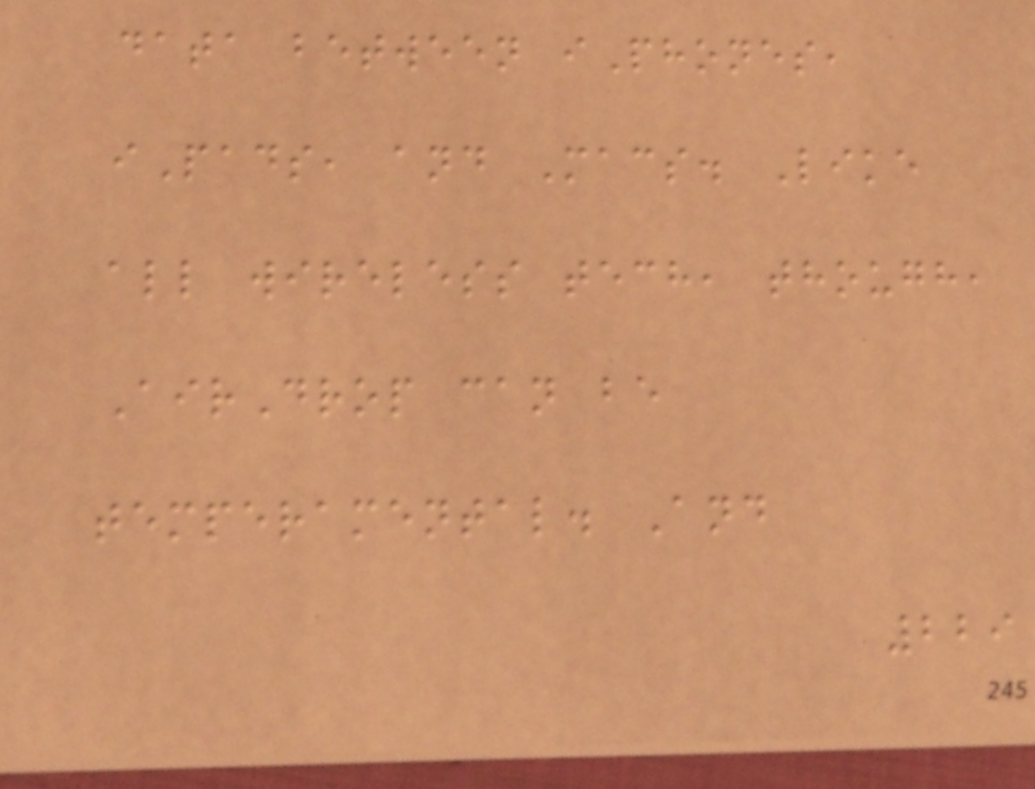data between iPhones,
iPads, and Macs. Like
all wireless tech, though,
AirDrop can be
temperamental. And
229
